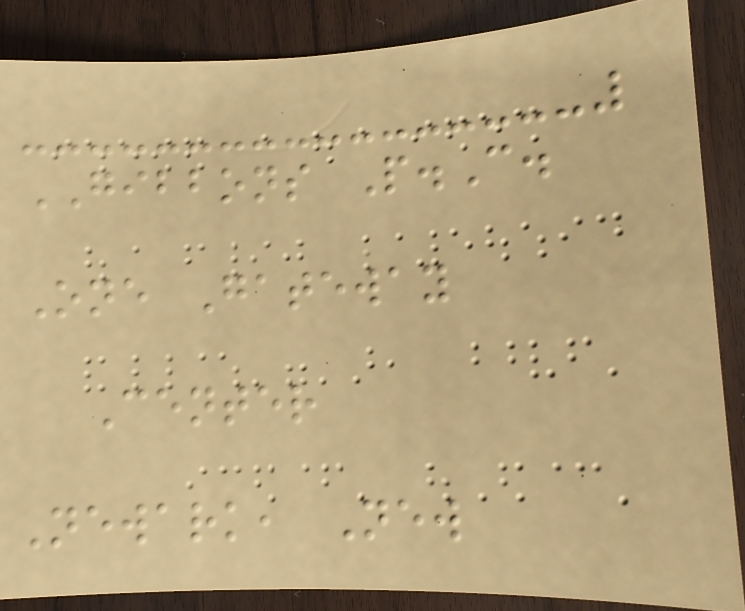GIBBONS P.C.
One Gateway
Center
Newark, New
